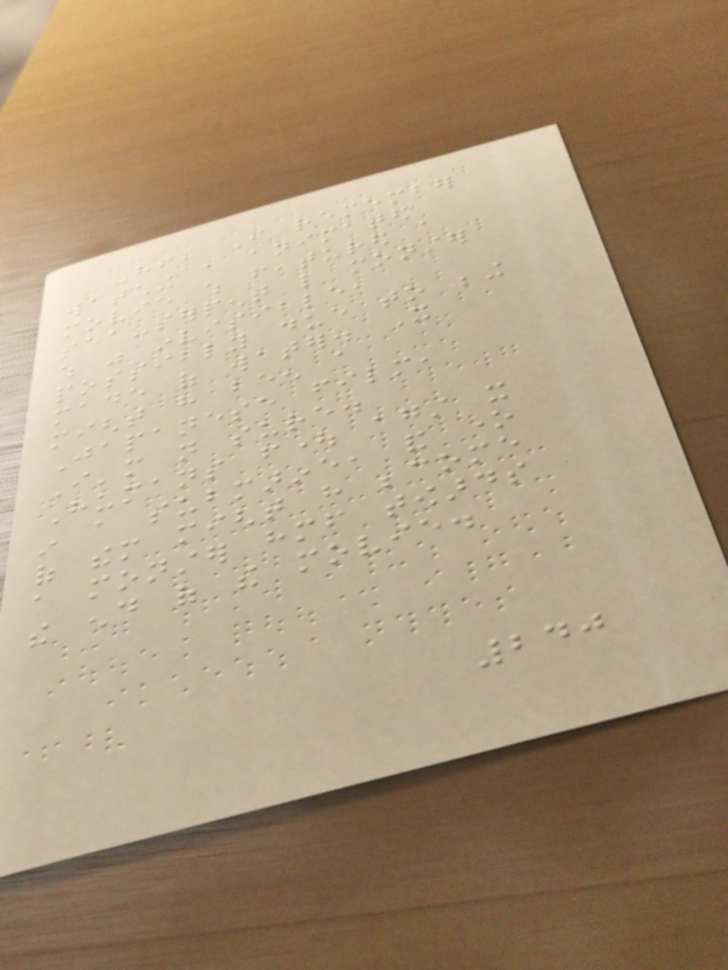Hi, I remember
watching a animated
movie which featured a
sea-serpent like monster
which was invisible,
possibly due to being
made of water. It
might have been a
Japanese film,
I'm not sure.
Humans fought against it
in a submarine, and one
of them might have become
a monster himself towards
the end of the movie.
240
